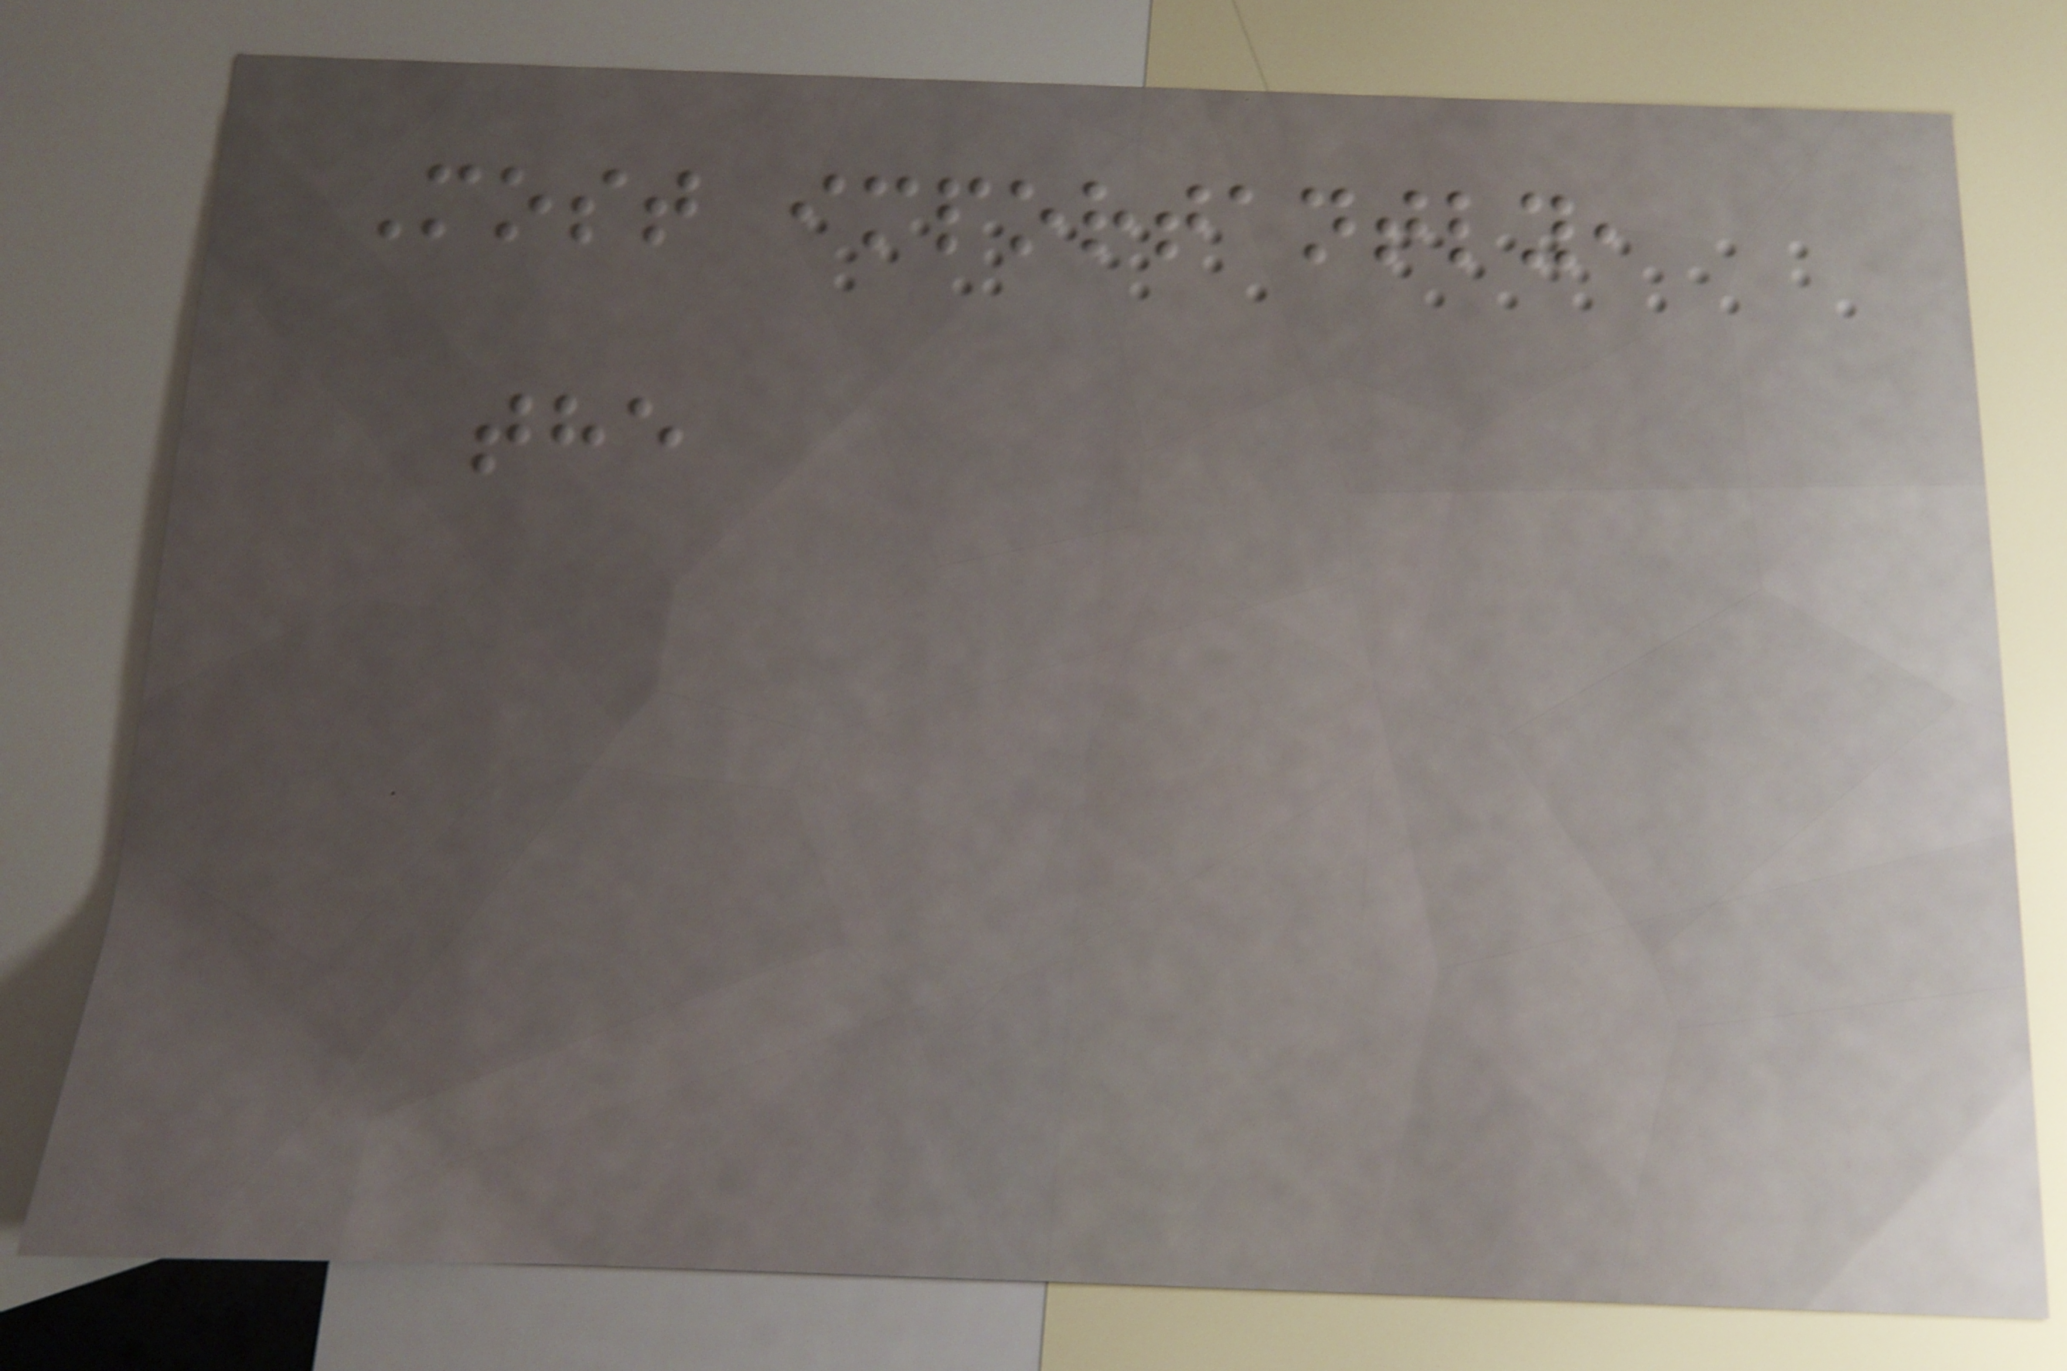Most importantly,
the
